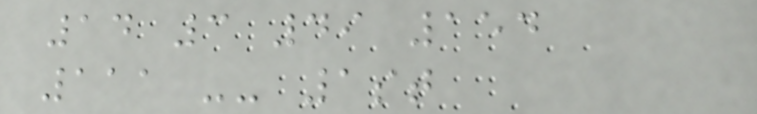14 3 49 154
111 -- 1st
